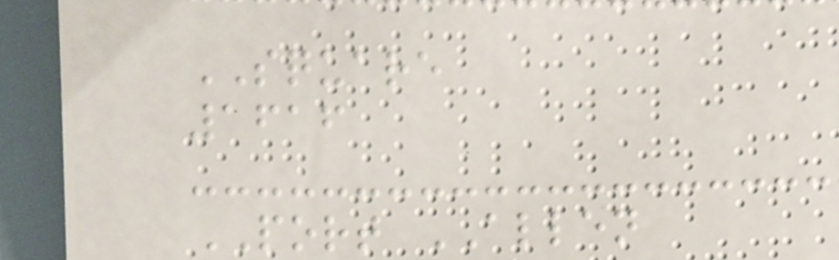SQUARE
1616
PORT ALLEN
